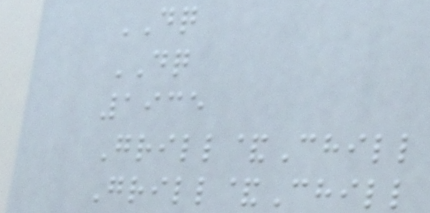DQ
DQ
1935
Grill&Chill
Grill&Chill
